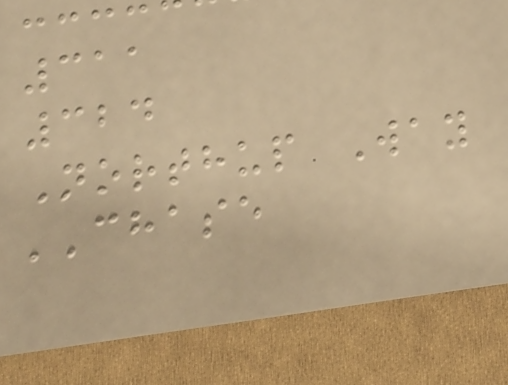311
324
Northup Way
CHASE
